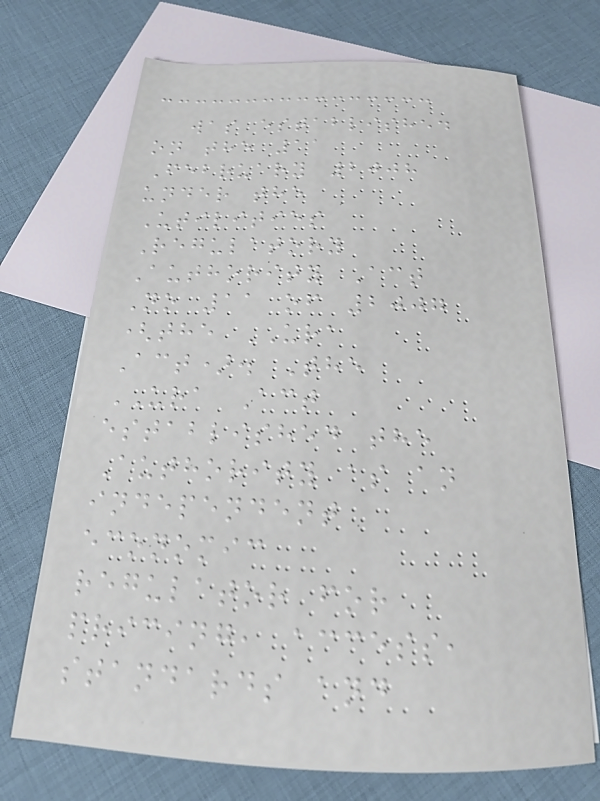was established
on the 11
February 2008
under the
Utilities
Regulatory
Authority Act
No 11 of 2007
(the URA
Act). The
URA Act
established the
Authority as an
independent
economic
regulator for
pricing, access,
standards and
